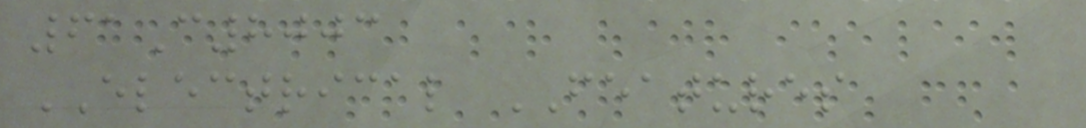61C8003
ELECTRICAL FEATURES
